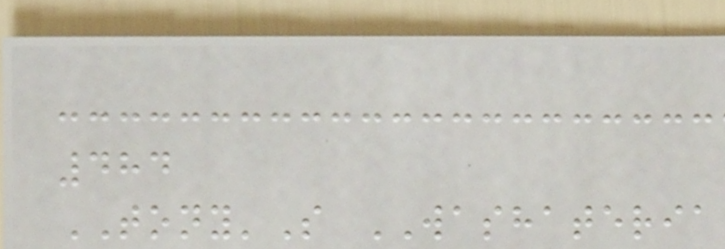484
TONY'S WASHATERIA
